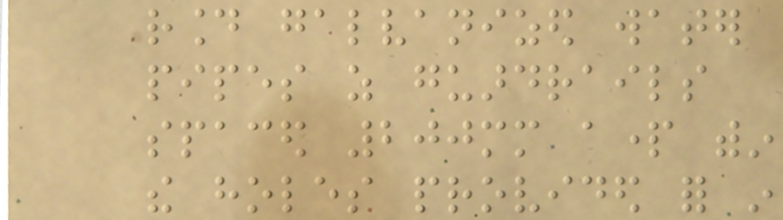round galvanized water
pipes as guardrails
spaced 200mm apart within
the holes provided for in
